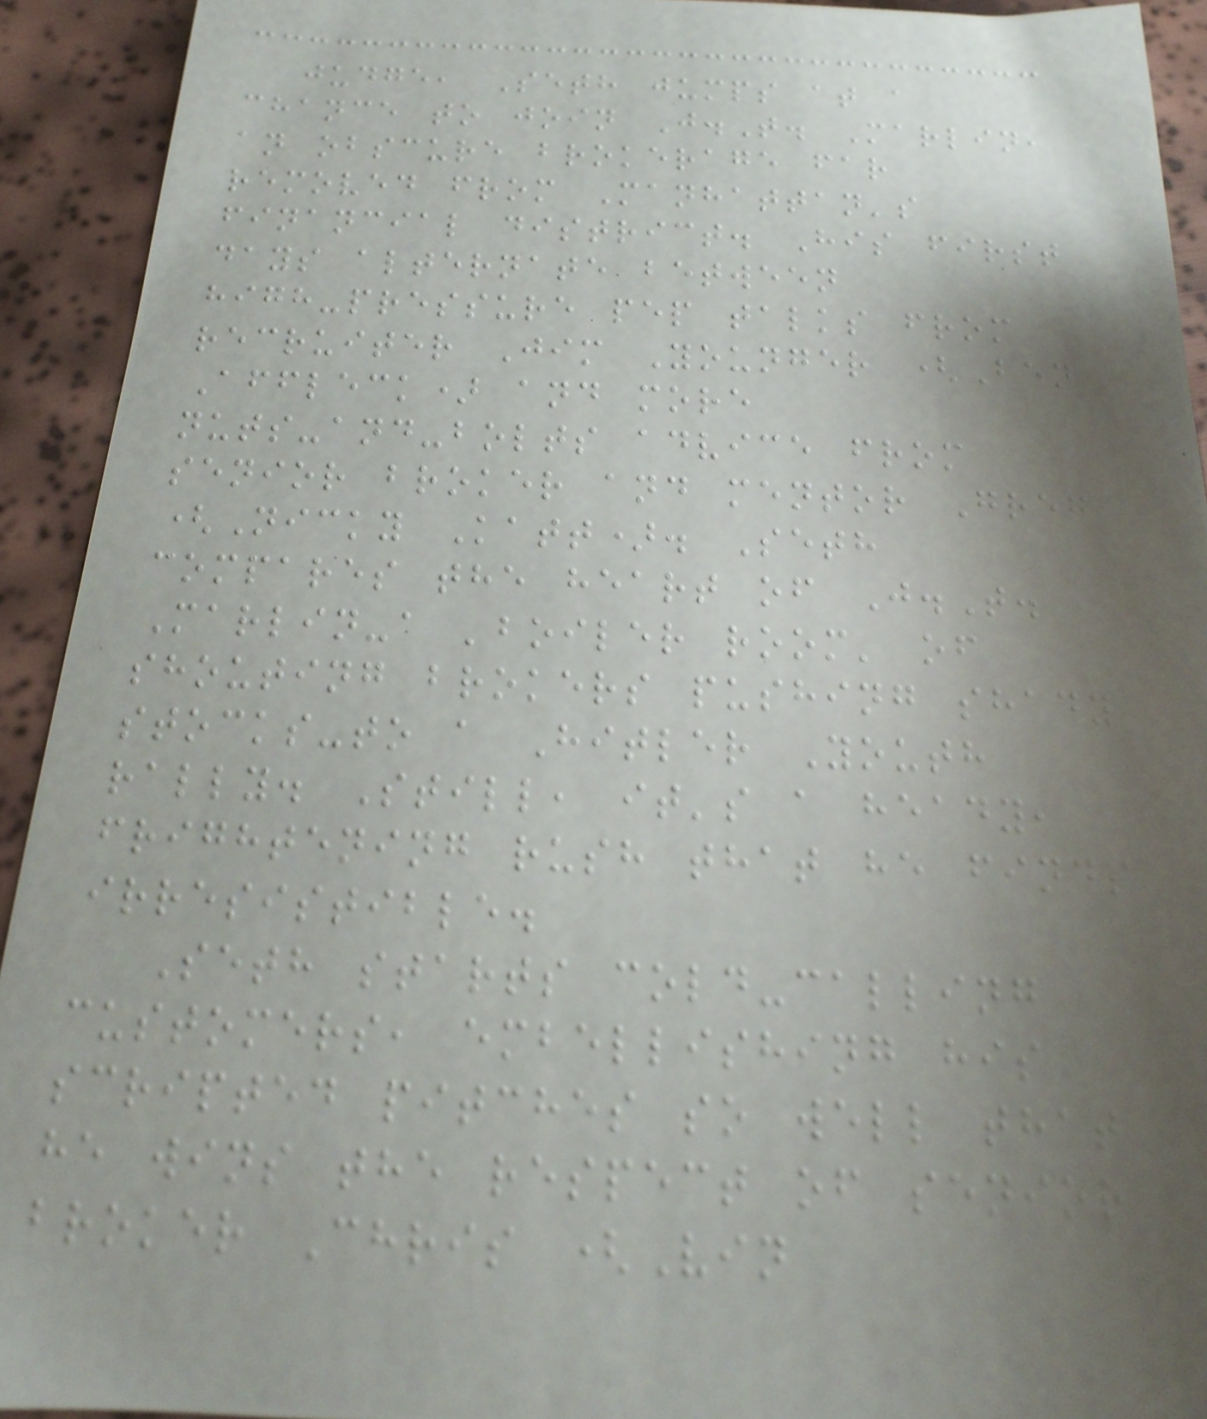judge, Seth jumps at a
chance to join J.T. Marlin,
an obscure brokerage far
removed from Manhattan's
financial district. His first
days alternate between
high-pressure pep talks from
recruiter Jim Younger (Ben
Affleck) and more
nuts-and-bolts advice from
senior broker and mentor Greg
(Nicky Katt). Seth
compares the heart of J.T.
Marlin-a 'boiler room' of
shouting brokers pushing shady
stocks-to a Hitler Youth
rally. Still, it's a heady,
frightening rush that he finds
irresistible.
Seth starts cold-calling
customers, embellishing his
scripted pitches so well that
he wins the respect of senior
broker Chris (Vin
